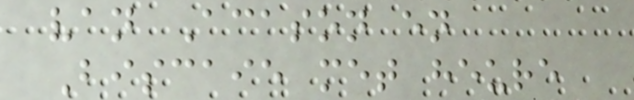van Acason en
Biscaie met heure
